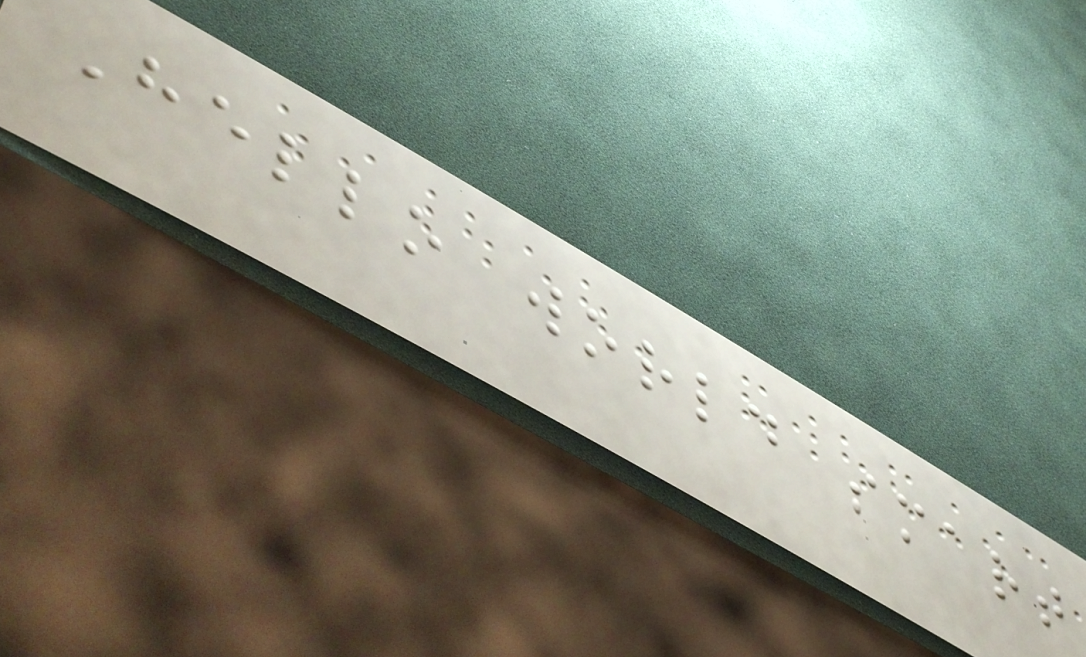Hello world smart
